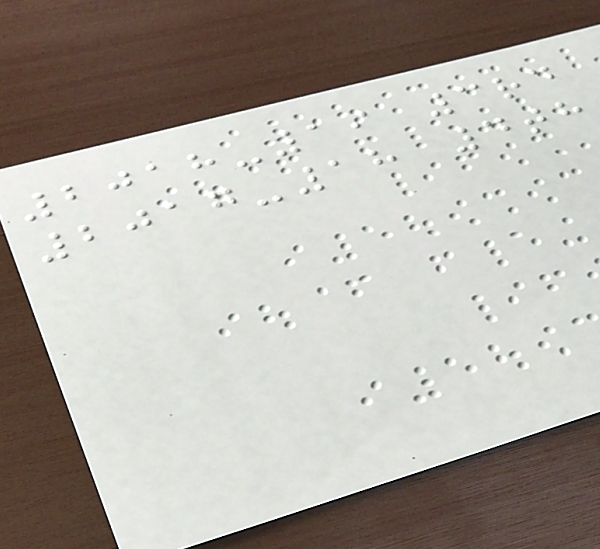2018-19 3rd
2017-18 4th
